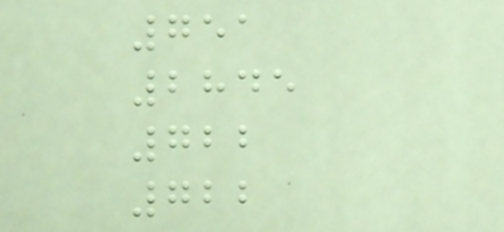751
2845
722
722
